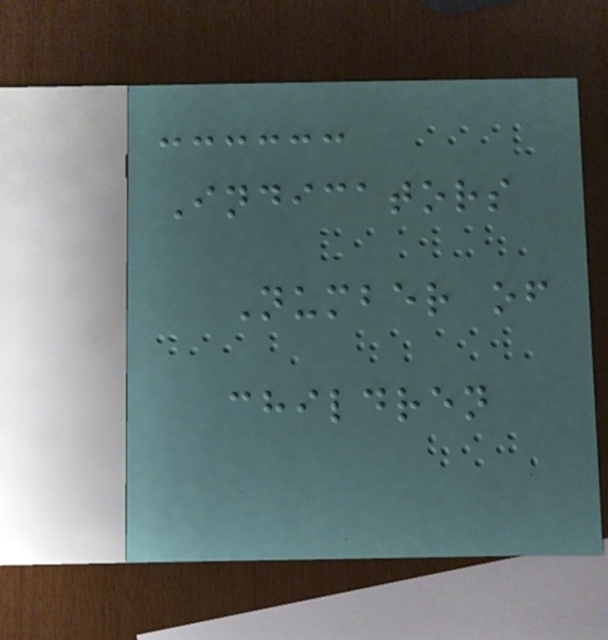Indicators
Number of
children
